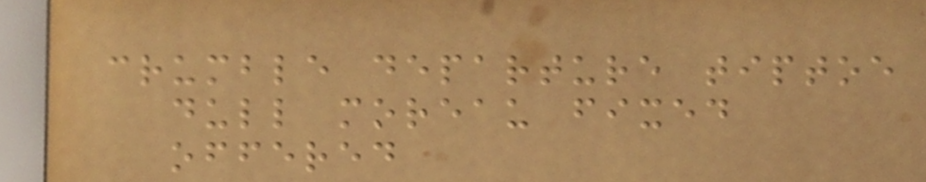crumble departure tiptoe
dull moreau fixed
offered
